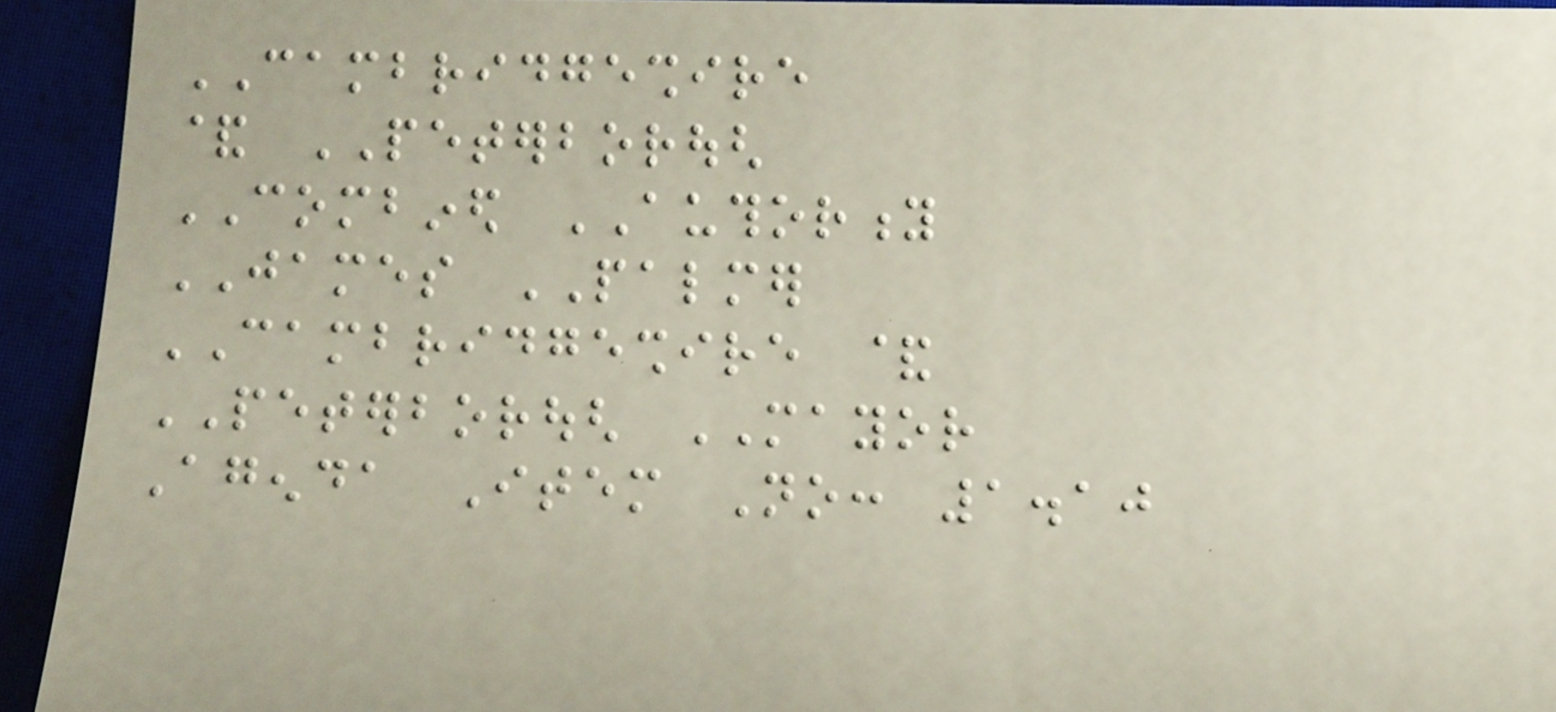CAMBRIDGESHIRE
& PETERBOROUGH
COMBINED AUTHORITY
JAMES PALMER
CAMBRIDGESHIRE &
PETERBOROUGH MAYOR
Agenda Item No: 1.10
